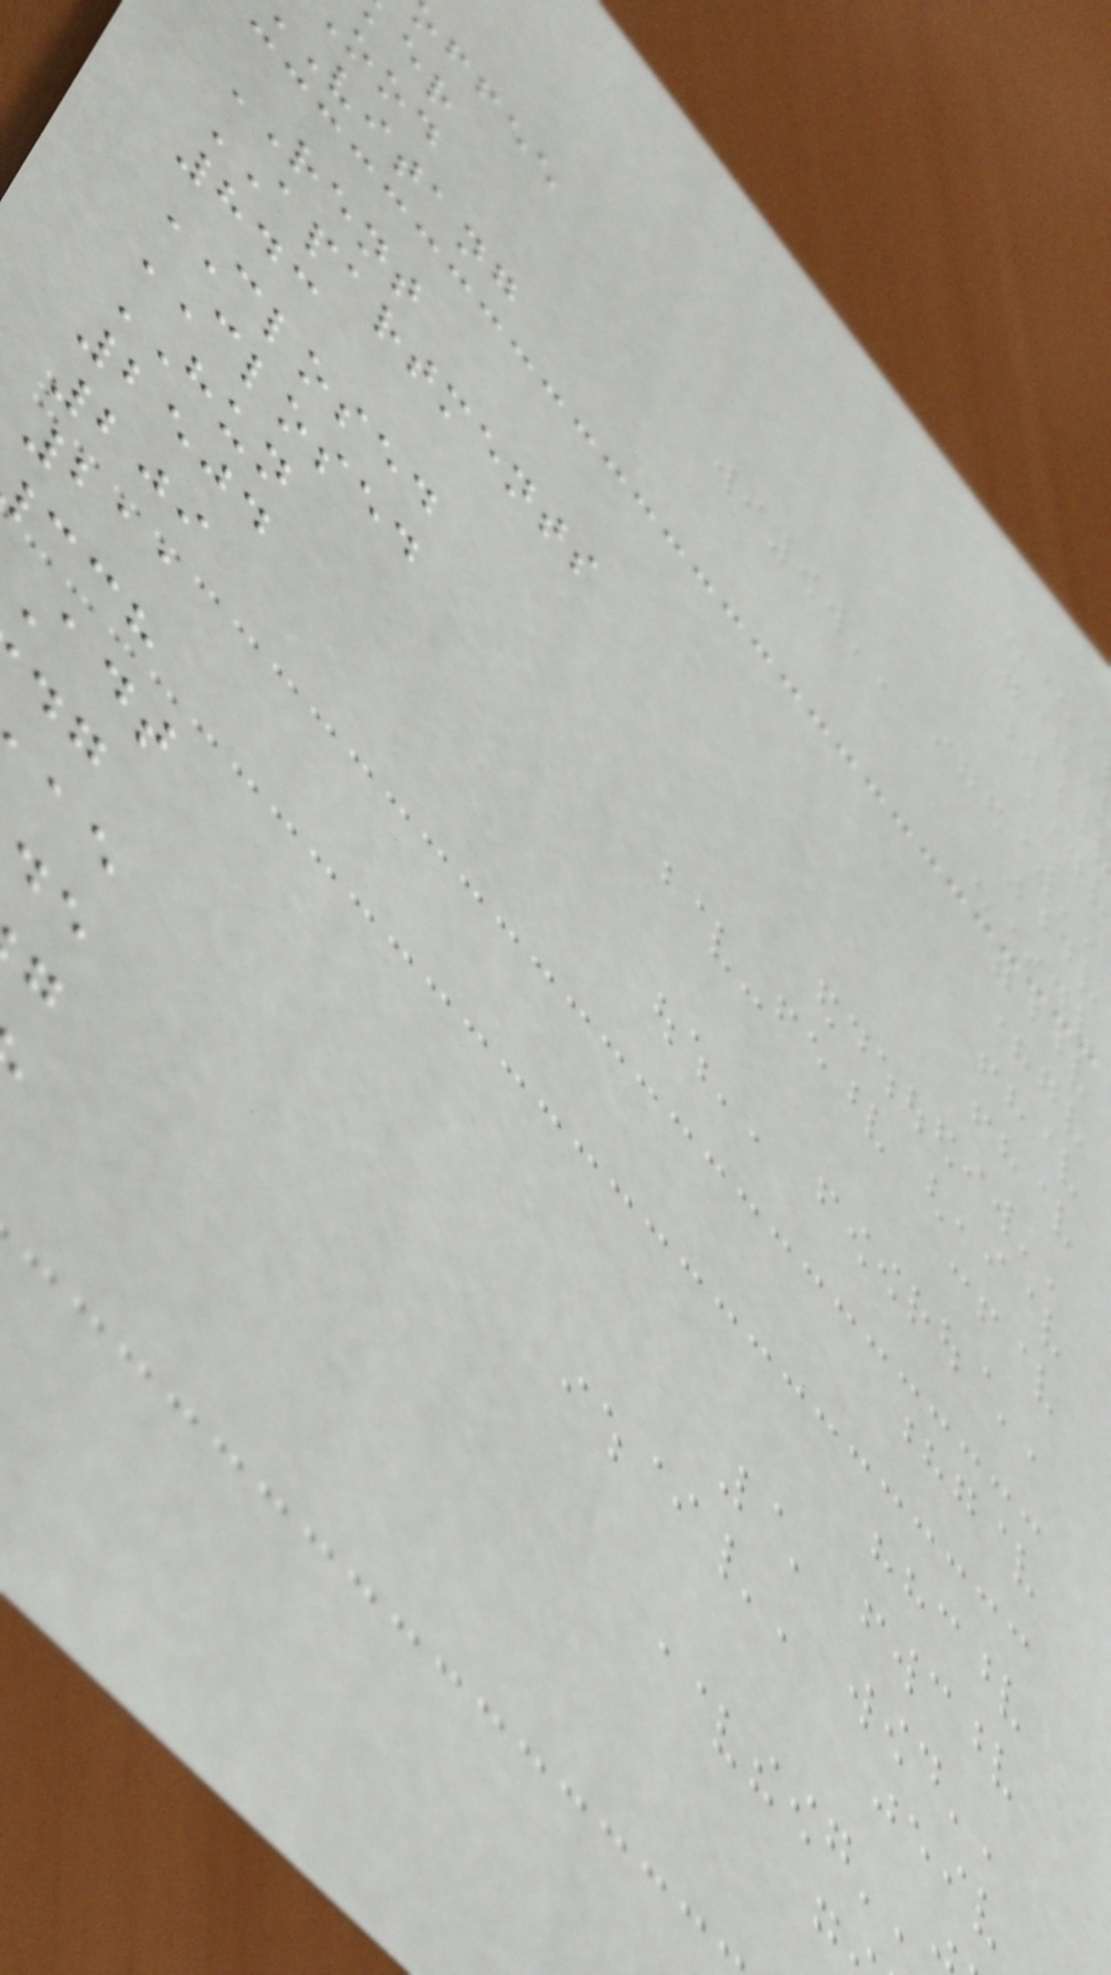ffee
vitang
RENT
APARTMENTS
843
CLOSED
CLOSED
HUN
2504
209
211
